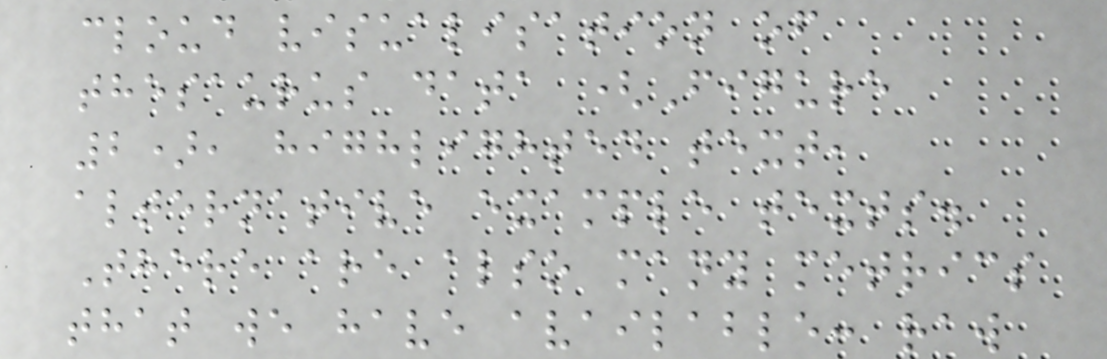cloud visualisation of
thesaurus data (Figure
2), highlighted text,
alternative example texts.
There are also many metrics
that we have available: raw
